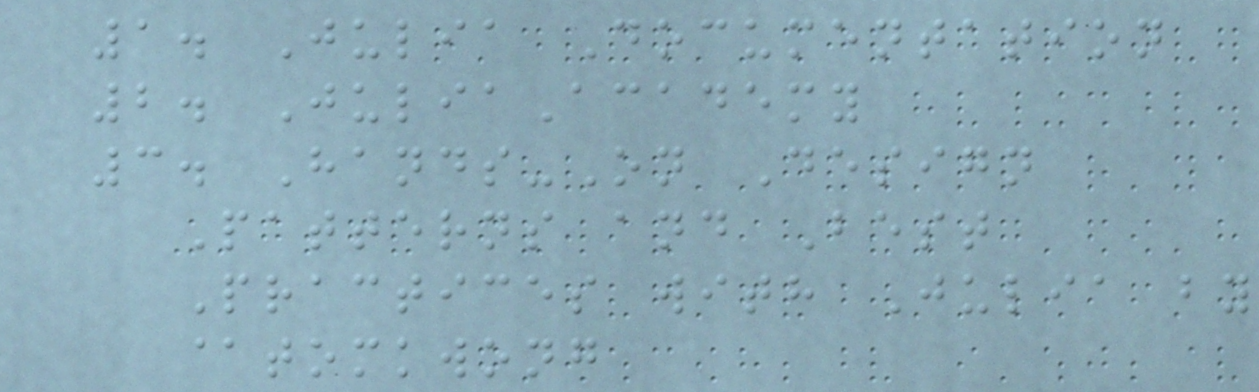1. Julia Documentation
2. JuliaAcademy
3. Hands-On Design
Patterns and Best
Practices with Julia by
@tomkwong
